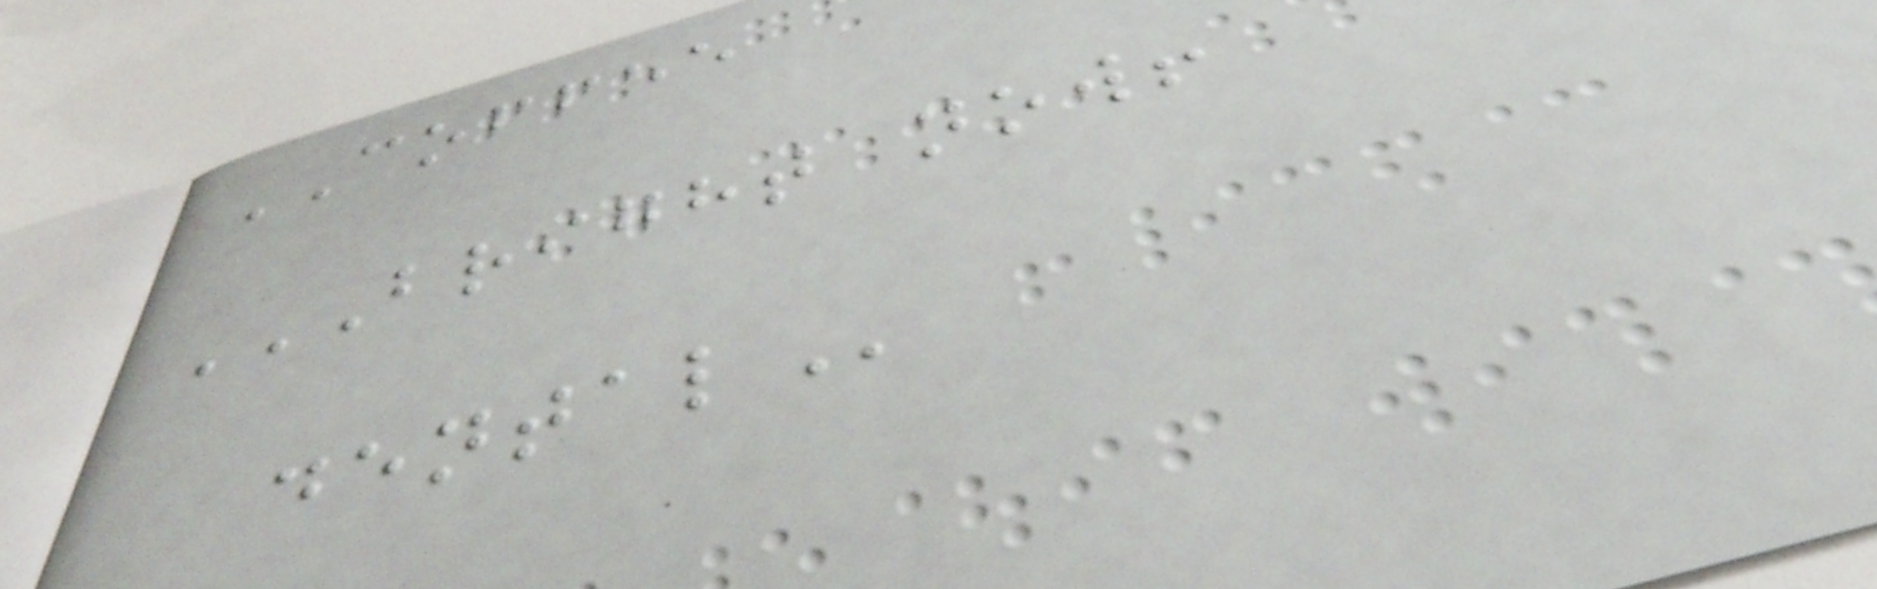COFFEE
BRIGHT NOW!
DENTAL
